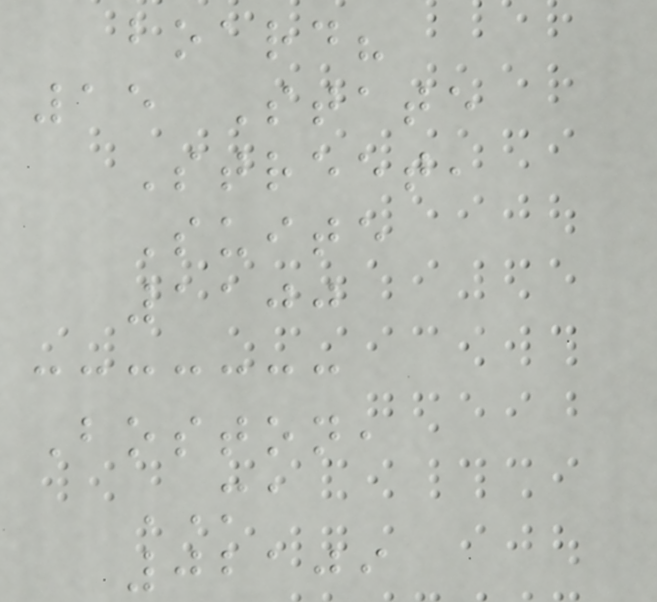board?
15 State
Street,
Suite
1100
Boston,
MA
02109
